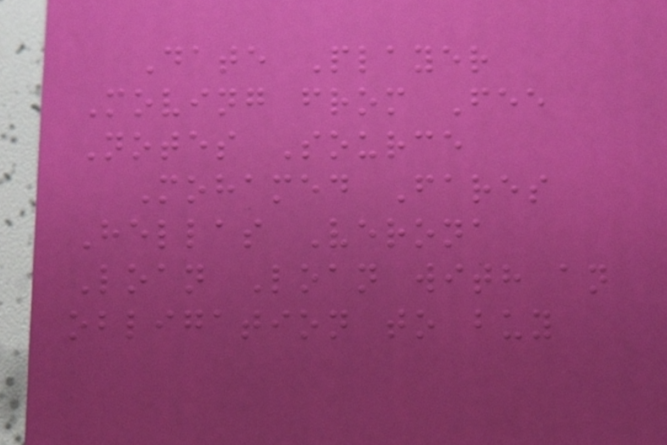Date Player
Moving from Fee
Notes Source
Mohamed Fares
Hellas Verona
Loan Loan with an
obligation to buy
